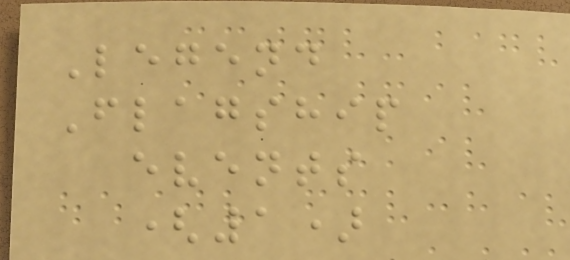Legend
Flagship
events
(1)
